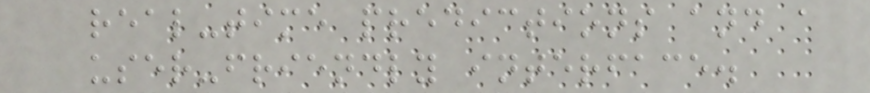real-time predictions and a
user-friendly interface.
